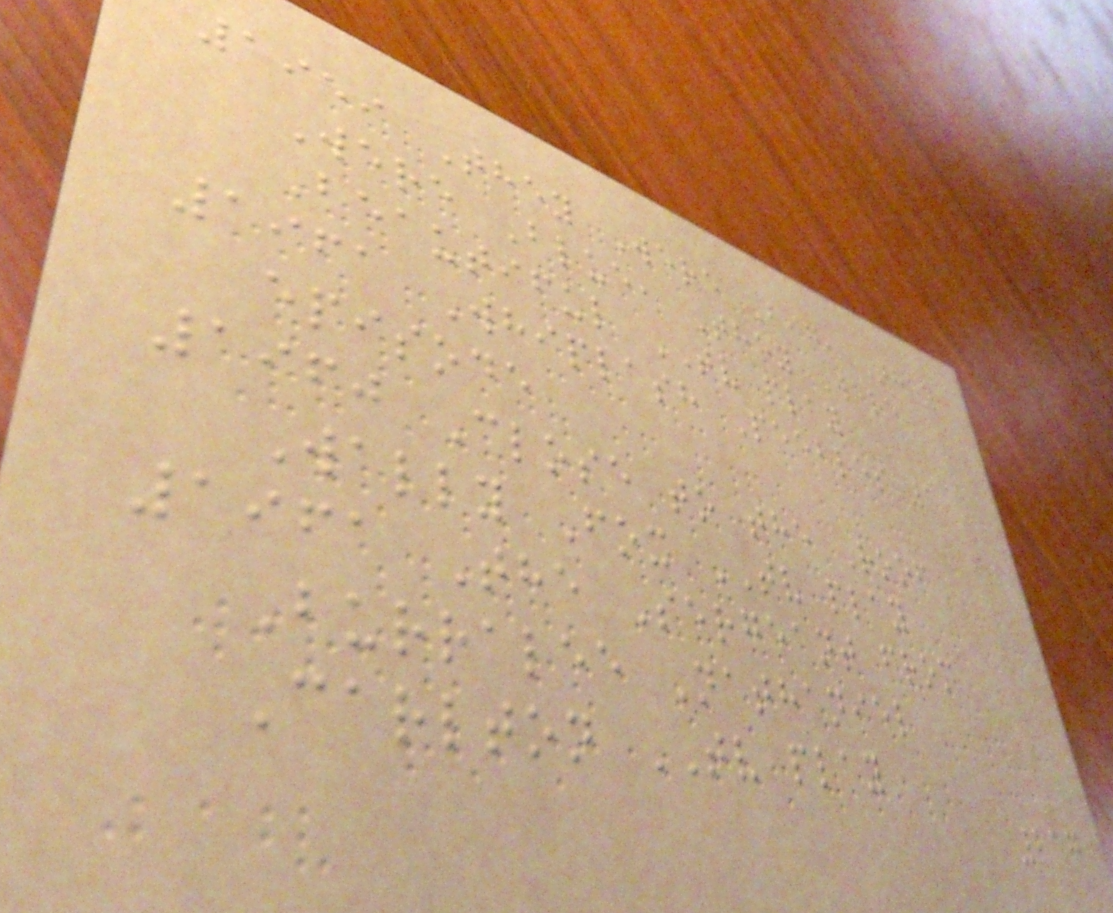1959 They Were Big, They
Were Blue, They Were
Beautiful TV play
1961 Whiplash Peebles 1
episode
1960 Close to the Roof
Wally Fox TV play
1961 The Sergeant from
Burralee Nathaniel
Carlton TV play
217
